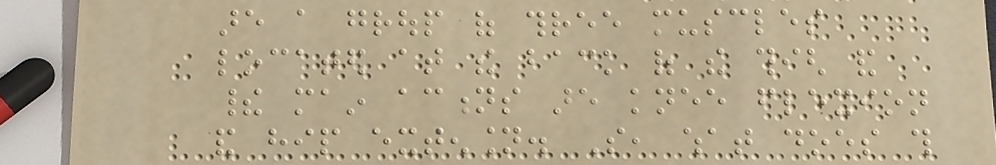are a group of three muscles
located at the back of the thigh and
their main actions are knee flexion
and hip extension. So, what does this
